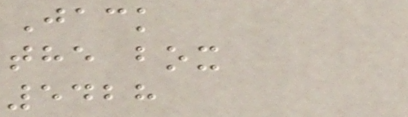Jack
the box
5428
